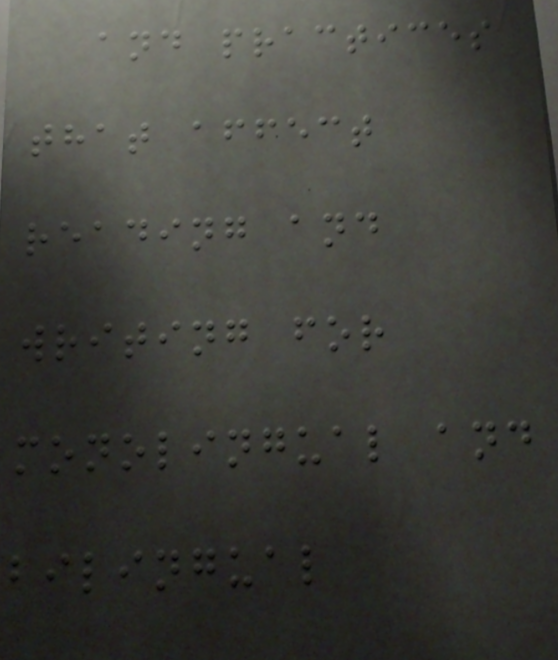and practices
that affect
reading and
writing for
monolingual and
bilingual
